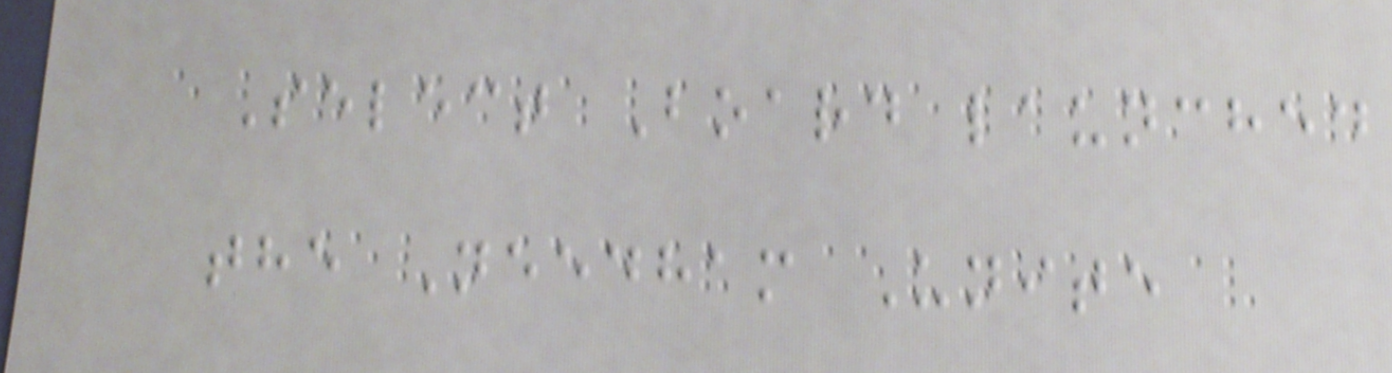Select Board launched
the Needham Unite
